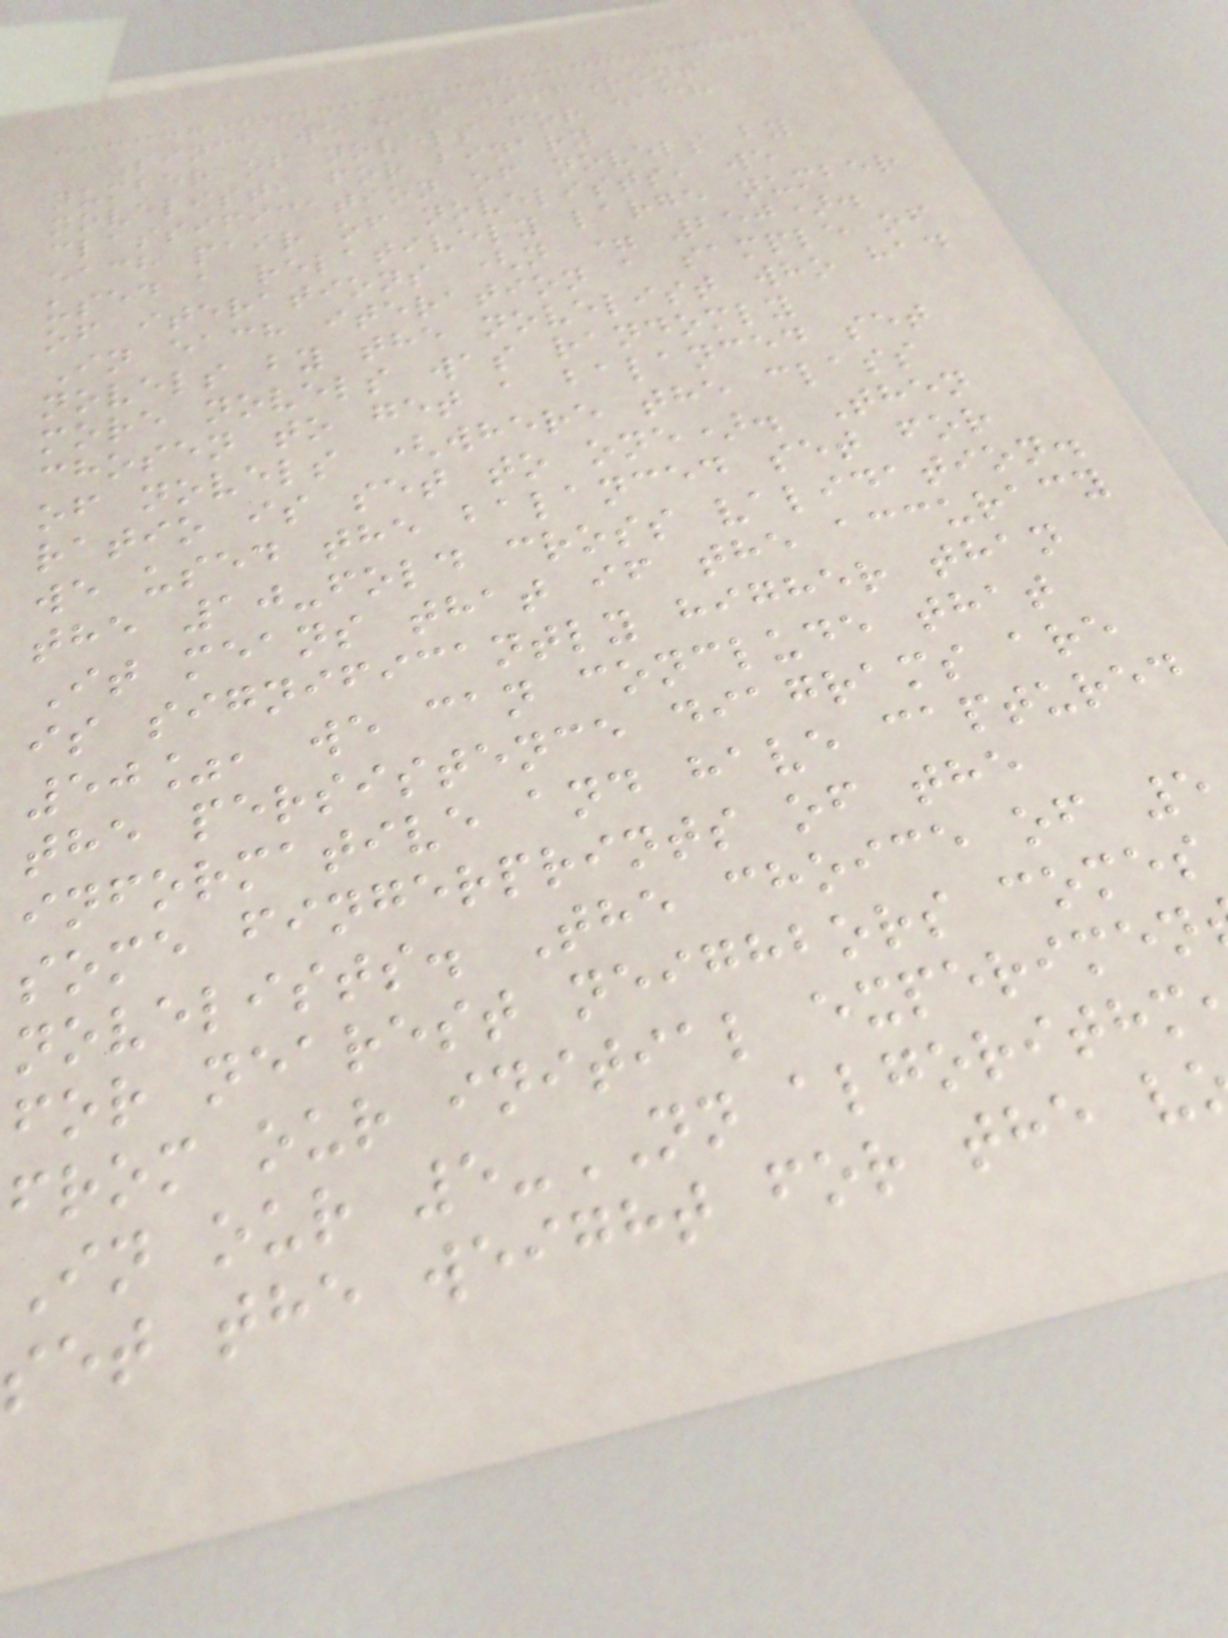Since we had different
number of novels for each
novelist, for binary
classification of novels by
each pair of novelists, we
used a relatively large number
of iterations (n = 250).
In each iteration a sample of
novels by the novelist who had
more novels was randomly
chosen to get a balanced set
of novels (where the class
ratio is set to one). Then
we used the balanced set for
the 10-fold cross validation.
It means that if the accuracy
is significantly higher than
50%, we can conclude that
the persistence diagrams are
informative and have captured
some fingerprints of the
novelists. The choice of 5
for nearest neighbors comes
from our initial experimen
In our 5-NN algorithm
set the weight for the v
